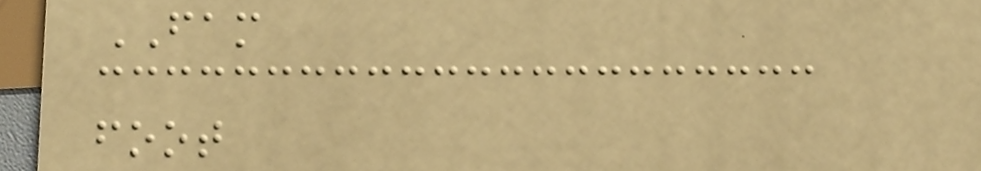FAM
foot
